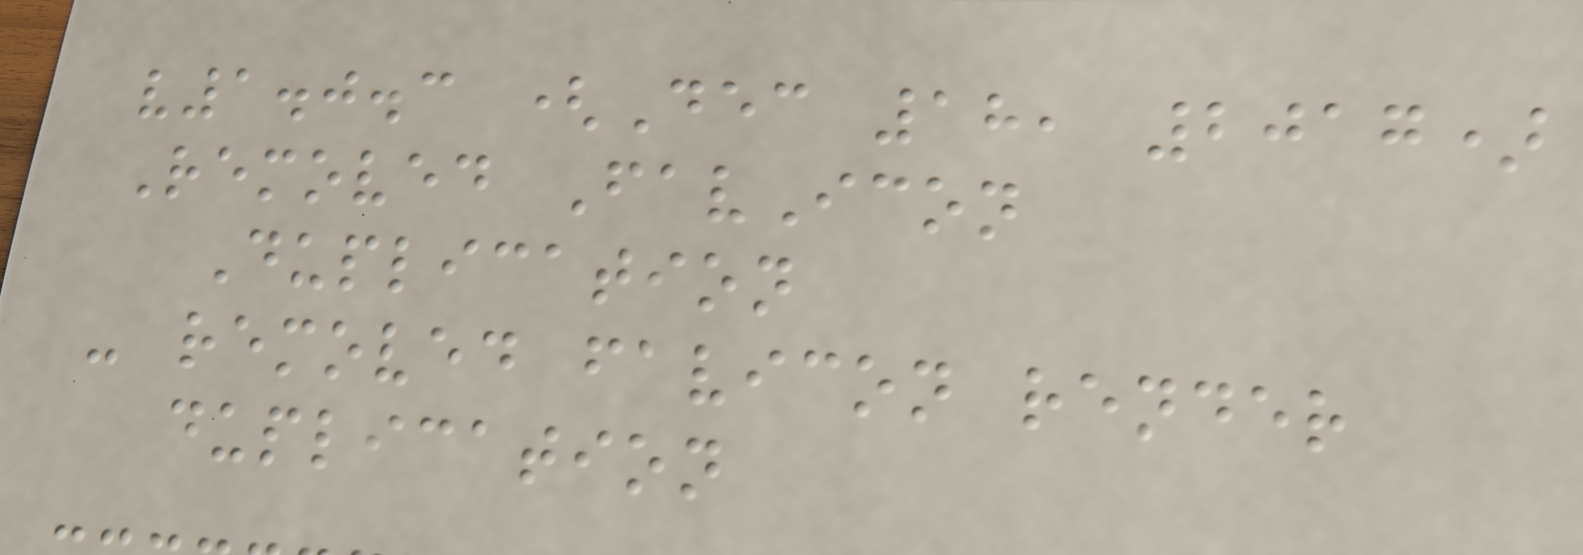v1.0.3 (Dec 18, 2017)
Removed FavIcon
Duplication
- removed favicon render
duplication
